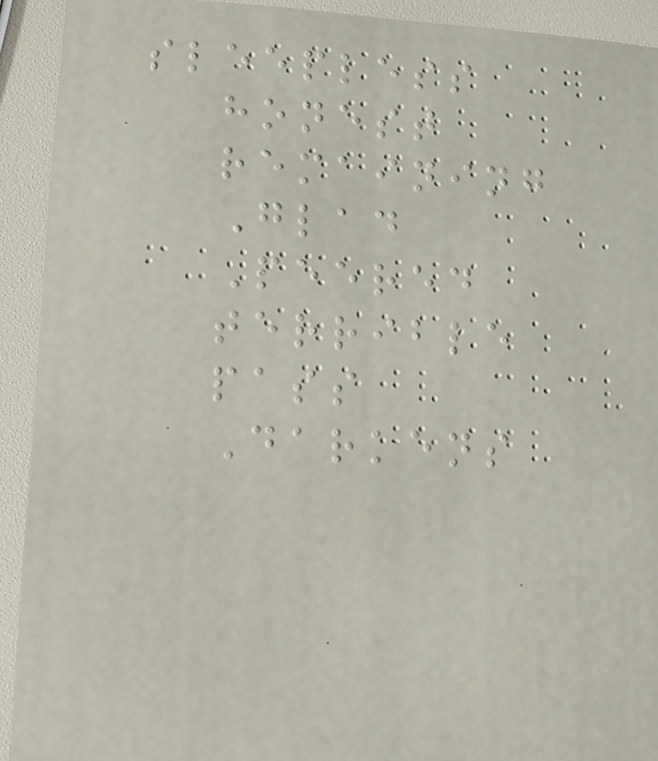sleepless
honest
remaining
Glad
Peered
terrible
pass
Darkens
